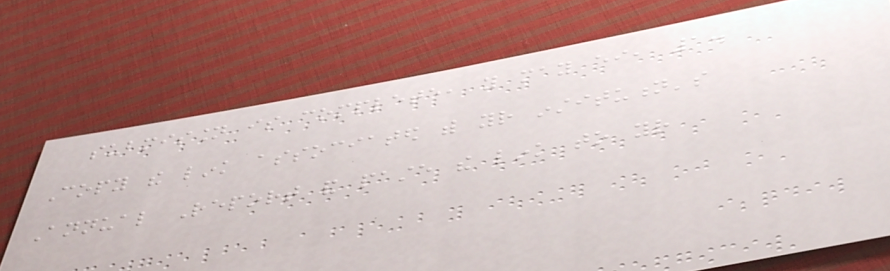submission is complete, you may either, 1.
Copy the link associated with your institution's
Annual Report and paste the link to your
